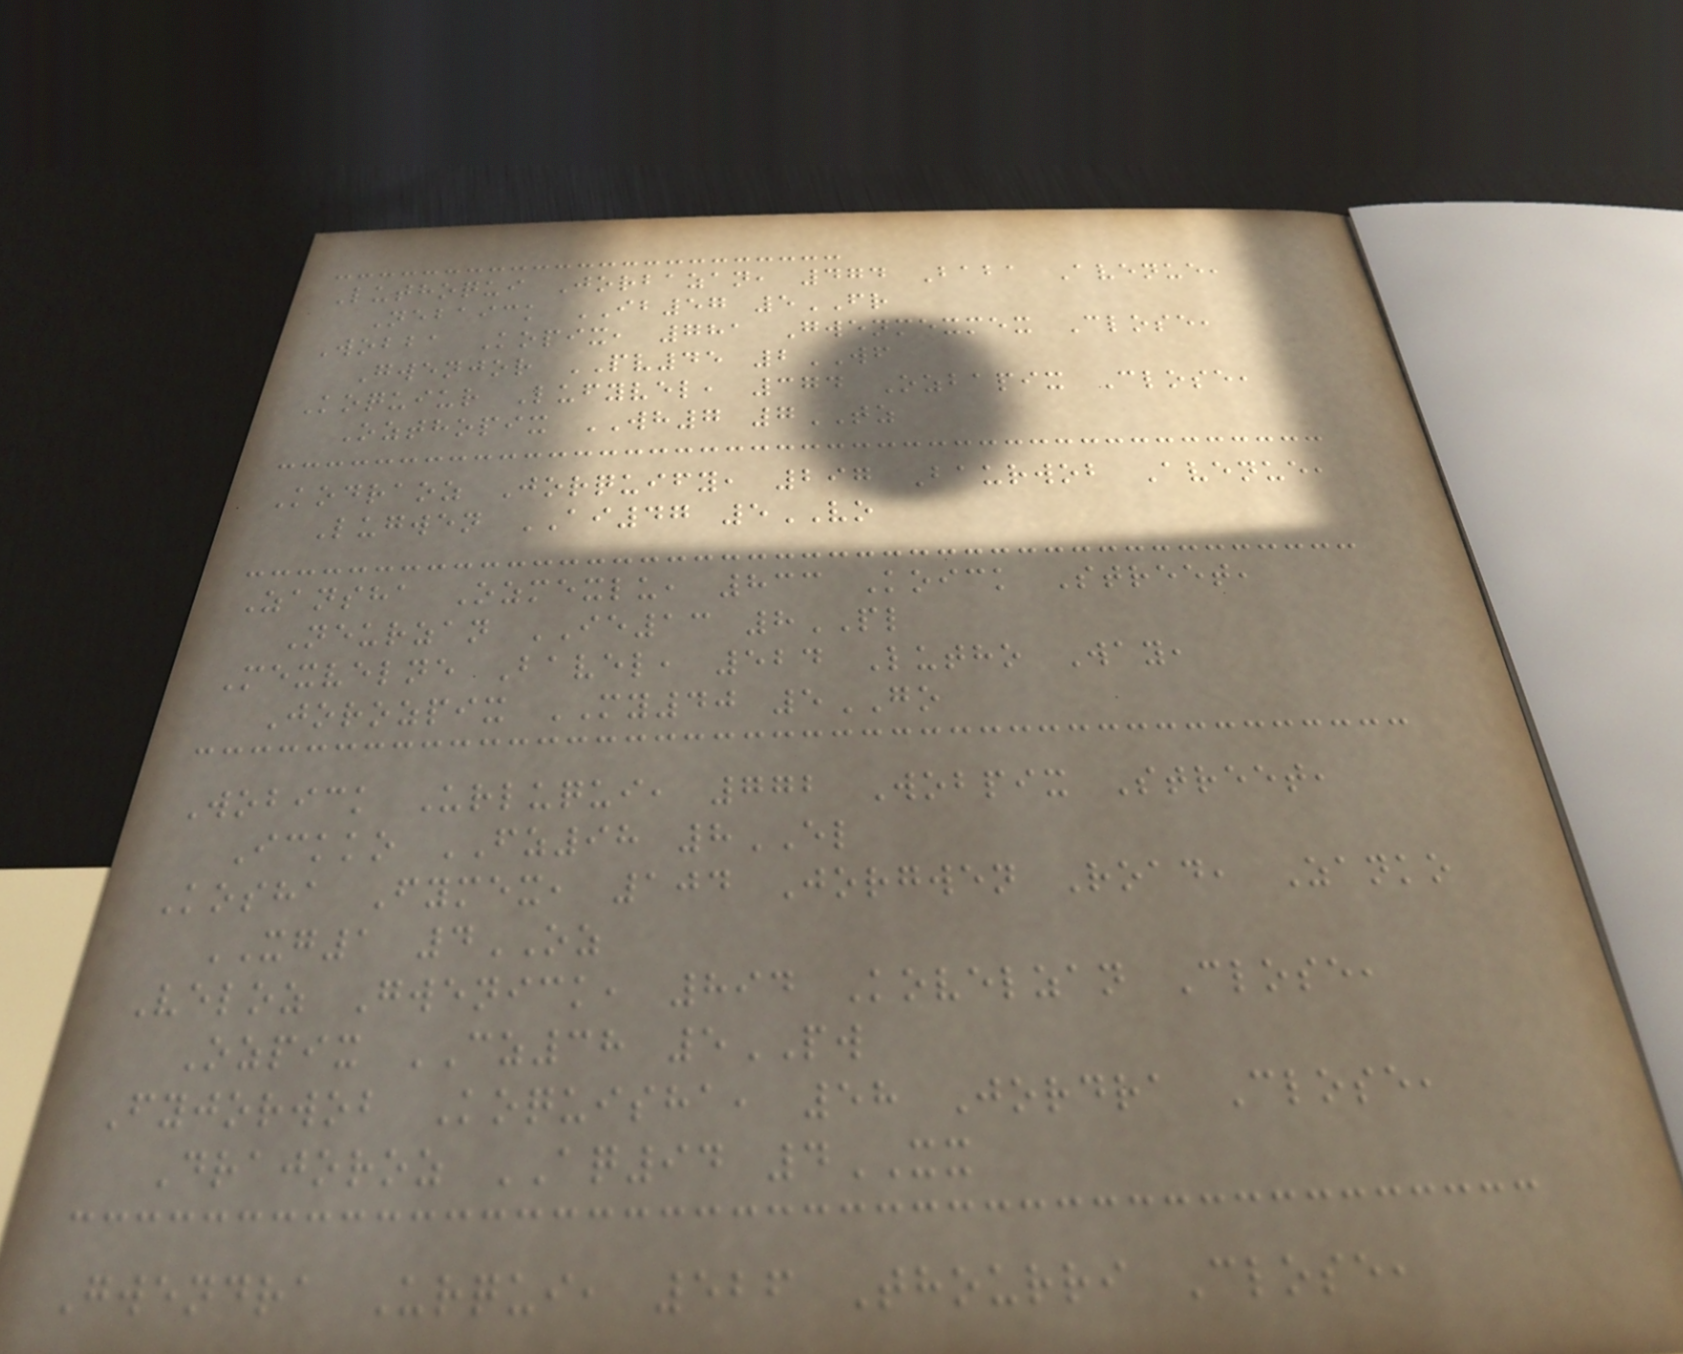Luthoqui Jorbazan, 474 Baba Avenue,
Nebaick IB57 5FR
Wobba Kopix, 781 Gwenmexmex Close,
Gwenjor PV45 2WF
Koquiur Lufyvel, 374 Ozbapix Close,
Ozthopix WH7 7TZ
Kodraoz Jorquify, 297 Baurwob Avenue,
Lugwen AI47 5VO
Zansha Ozmexlu, 833 Koick Street,
Neurzan IE13 8PL
Mexvelne Bavel, 524 Lutho Way,
Jorozpix MY40 5GO
Wobick Urluqui, 772 Wobpix Street,
Ickko FZ98 8EL
Kosha Fymex, 104 Jorgwen Road, Zanko
XG1 4OZ
Veloz Gwenick, 894 Kovelzan Close,
Ozpix CZ38 5PW
Fyjorwob Koquisha, 58 Jordra Close,
Drajoroz AQ94 4XX
Gwendra Urqui, 526 Thourri Close,
